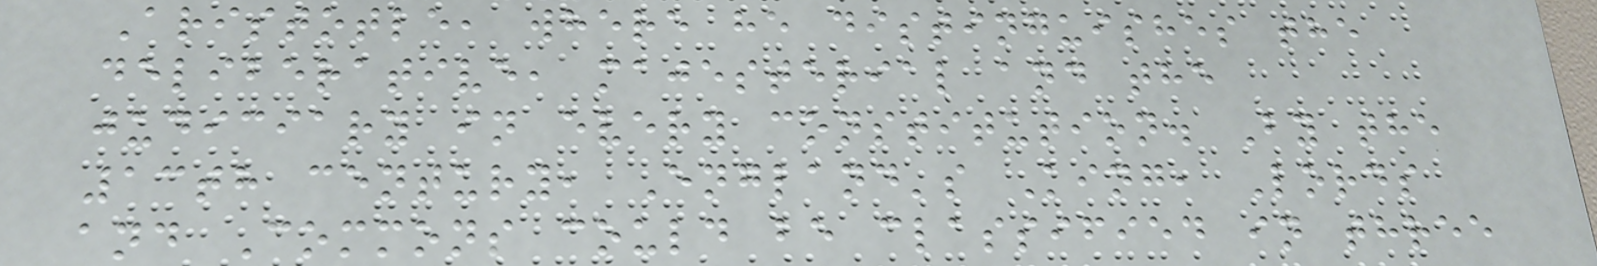Aristotle, where he distinguishes the
deliberative, majesterial and the
judiciary in every constitution. By the
13th century, England's King, Lords
and Commons could be classified in three
